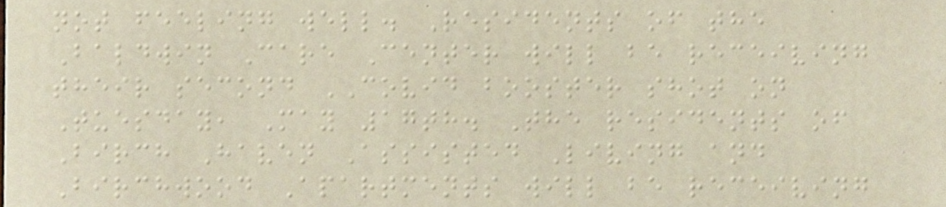not feeling well. Residents of the
Baldwin Care Center will be receiving
their second COVID booster shot on
Tuesday, May 17th. The residents of
Birch Haven Assisted Living and
Birchwood Apartments will be receiving
